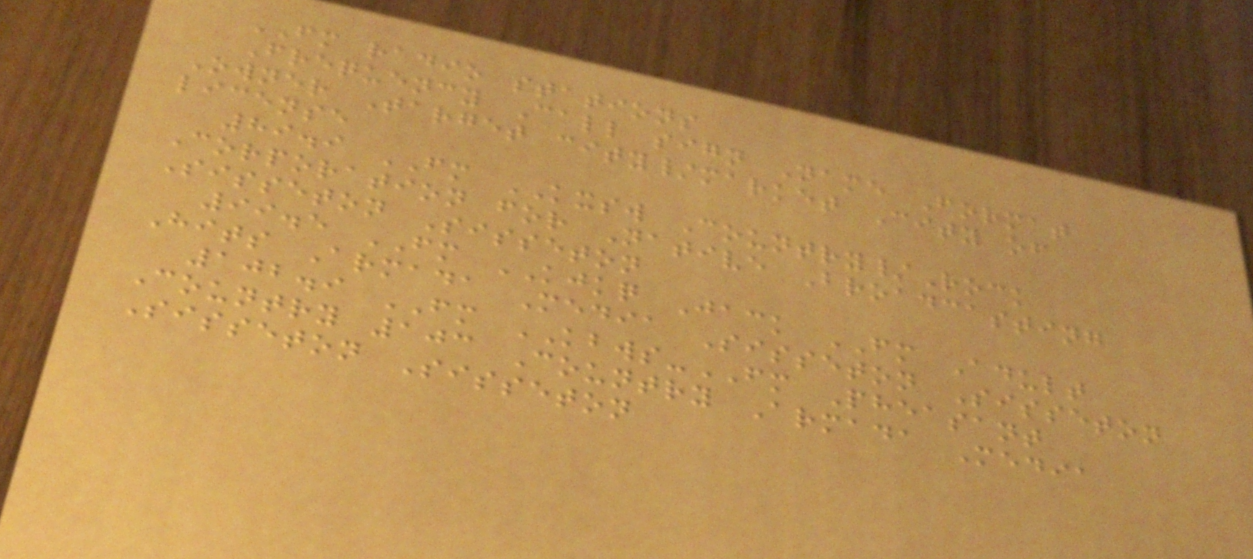FM radio stations
Frequency Call sign Name Format
Owner Target city/market City of
license
89.9 FM KXSW Country/Rock
Corporation for Native Broadcasting
Sisseton Sisseton
99.5 FM KJKQ Jack FM Adult
Hits Armada Media Sisseton Sisseton
102.9 FM KBWS-FM Pheasant
Country 103 Country Armada Media
Sisseton Sisseton
